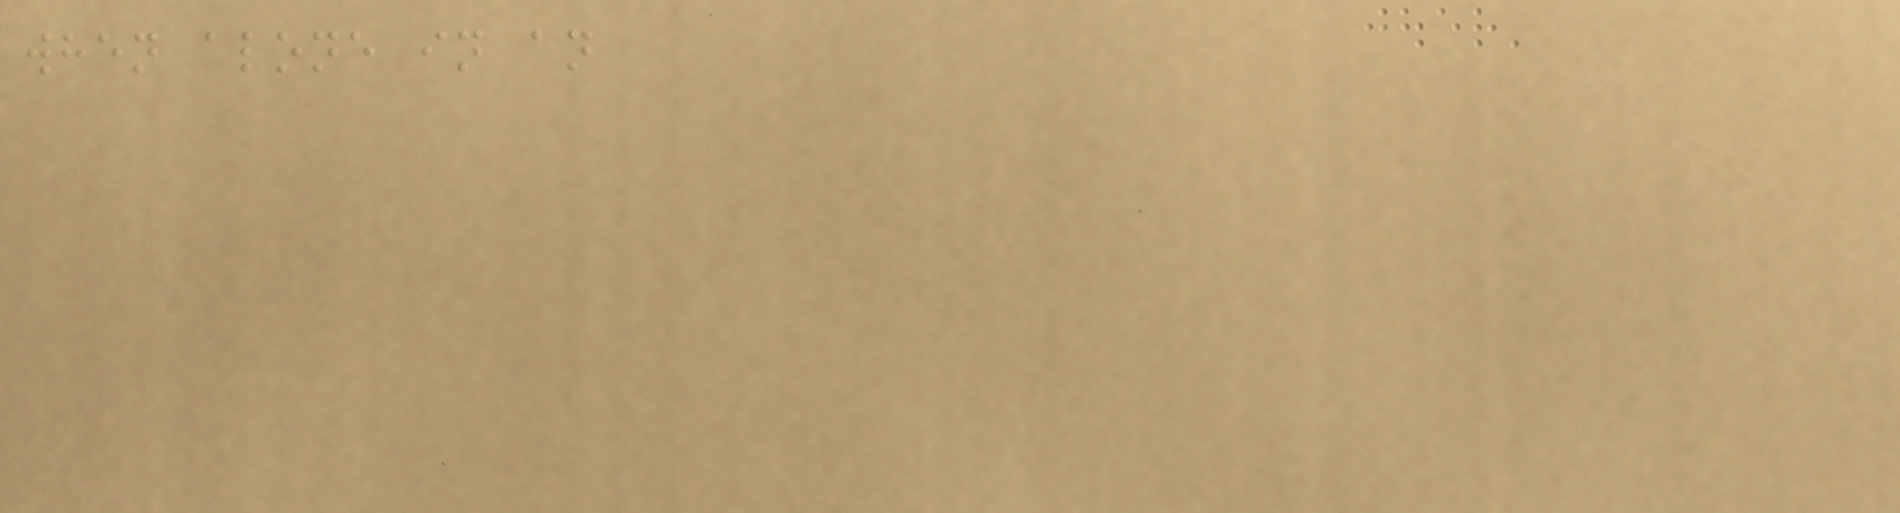when alone in an
